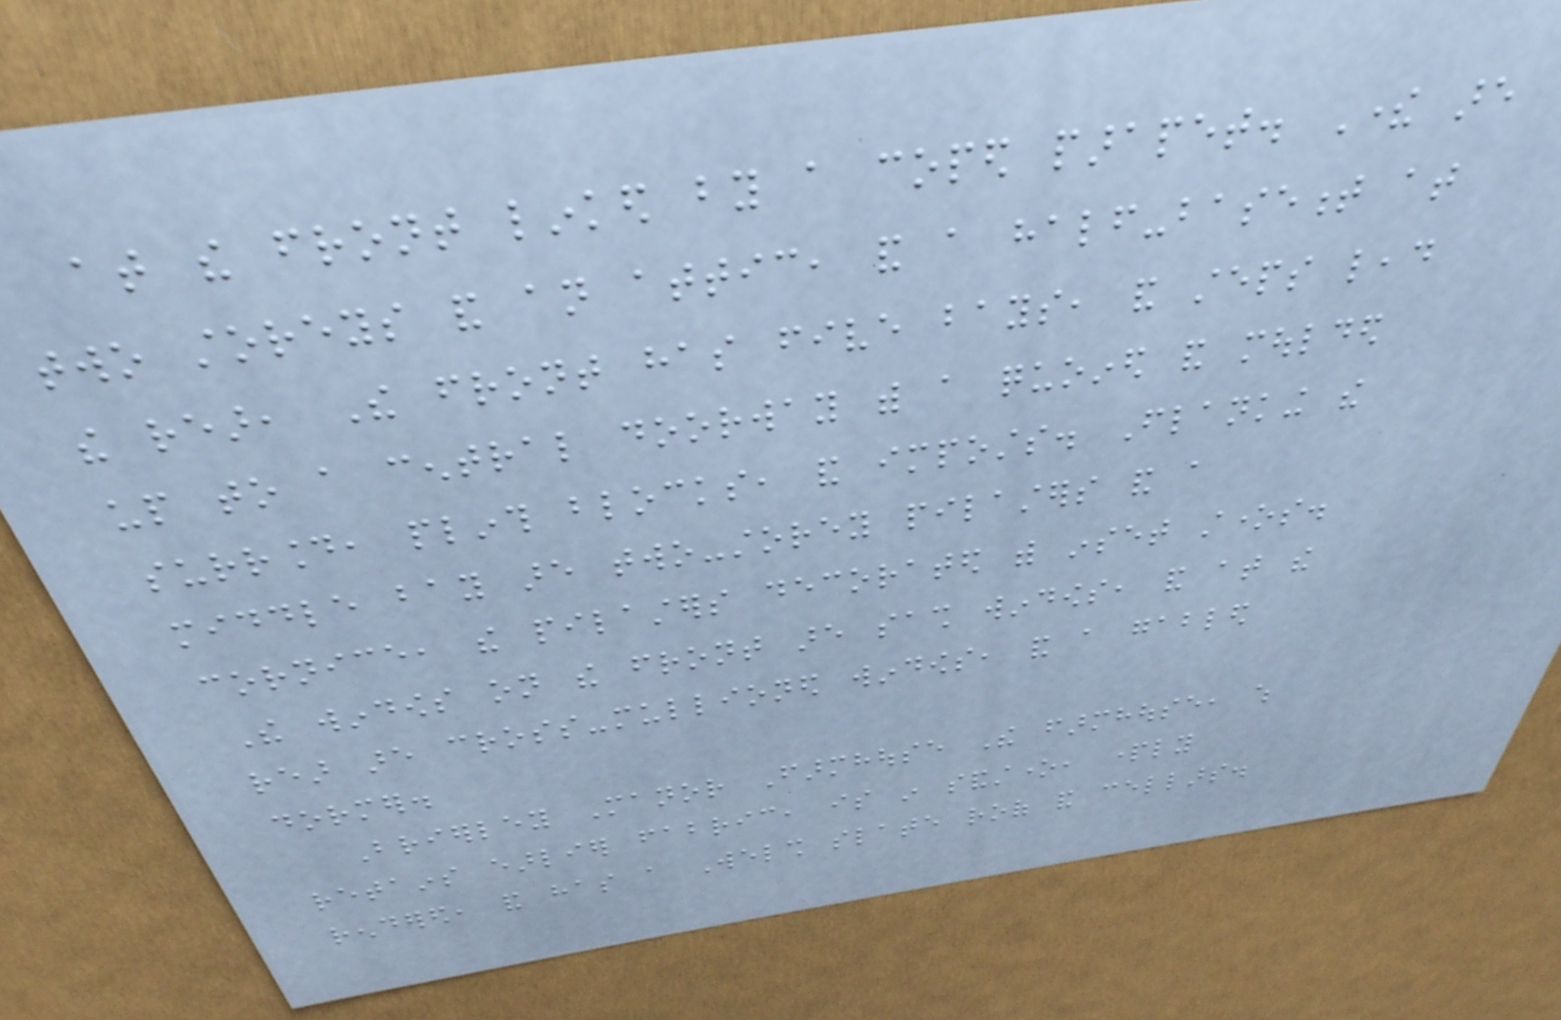at the front linked by a coped parapet. There are
two storeys and an attic, and a half-basement at
the rear, The front has five bays, and steps lead
up to a central doorway with a quoined and moulded
surround, plinth blocks, and imposts. Flanking the
middle bay are two-storey pilasters and a
cornice, the pilasters decorated with inset stones.
The windows on the front are sash windows, and at the
rear are cross-mullioned windows, and a gabled
dormer.
Brierley Manor Farmhouse The farmhouse, which
retains earlier fabric, is in sandstone, partly
rendered, and has a Welsh slate roof and cellars.
